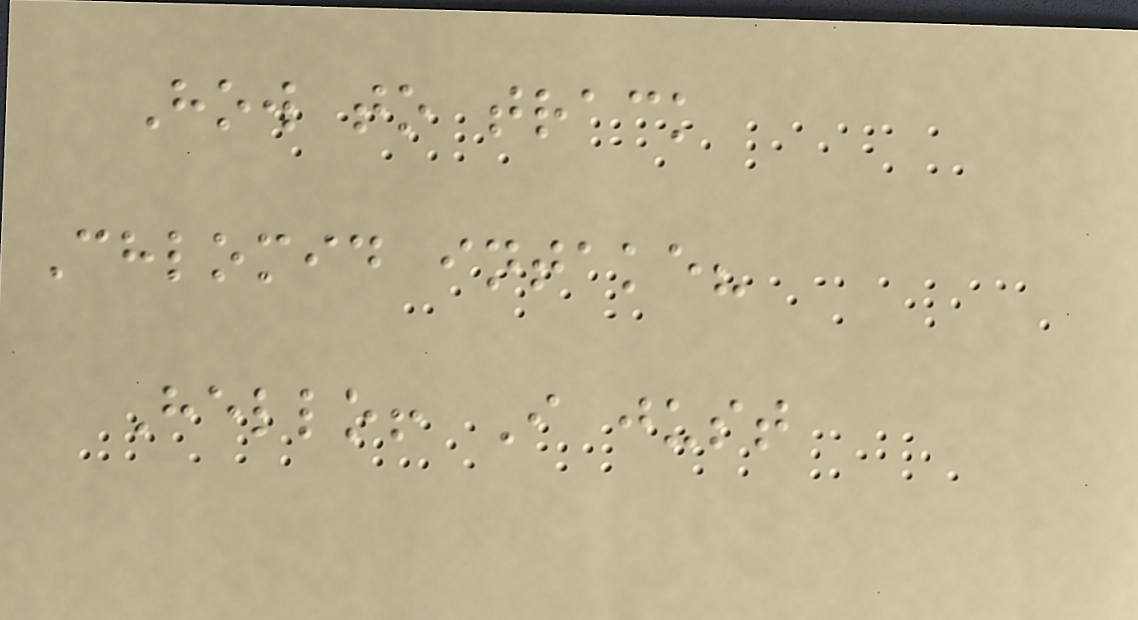How to track
Chlomid intake?
Hello! I just
